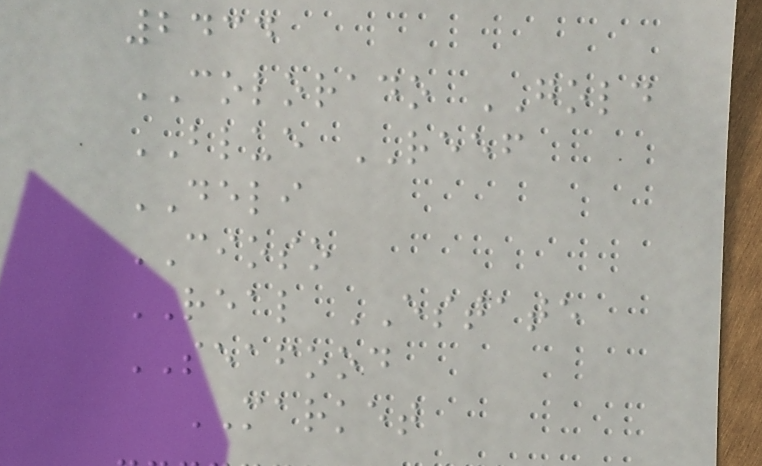2434
COLORADO GOLD
BLUE REEF
DELI
CIOSO
REAL ESTATE
SEAFOOD
MARKET
